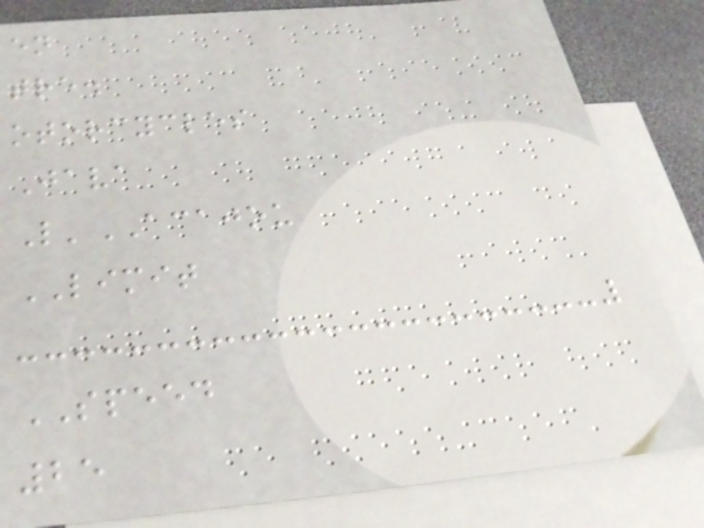en
tre.
otorcycles
Java
L'ACAJOU
LIMIT
SPEED
25
